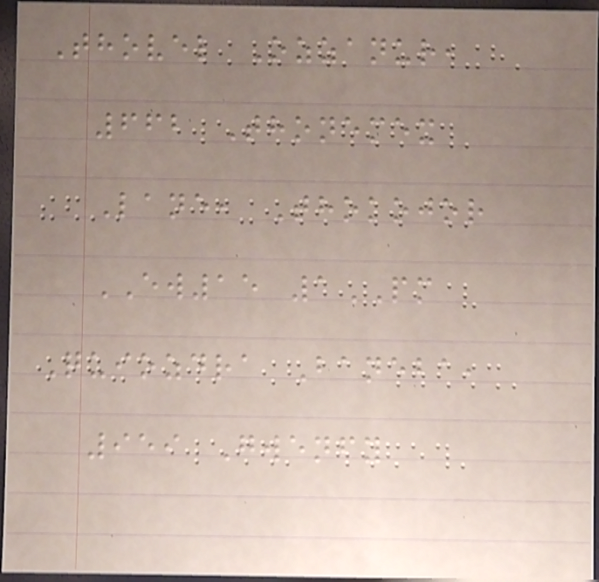Thovel Ozzanur,
662 Thonemex
Lane, Thokojor
EW15 1PM
Quiozdra Baneba,
959 Gwenfy
